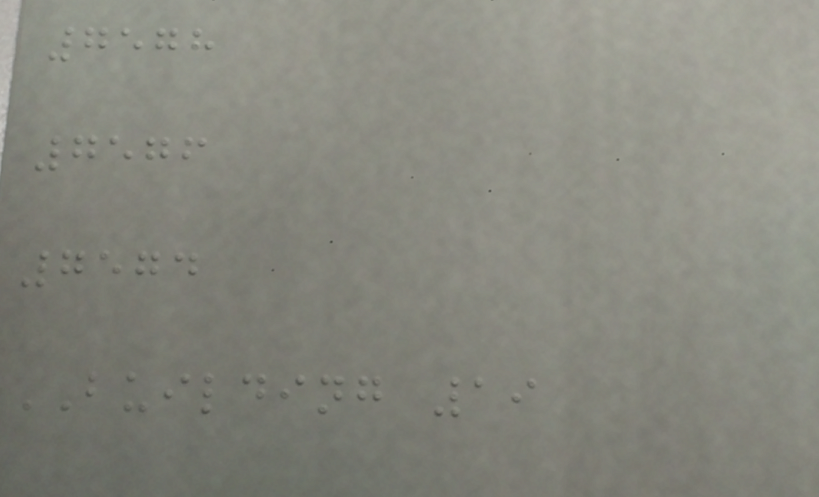7578
7576
7574
BUILDING 19
